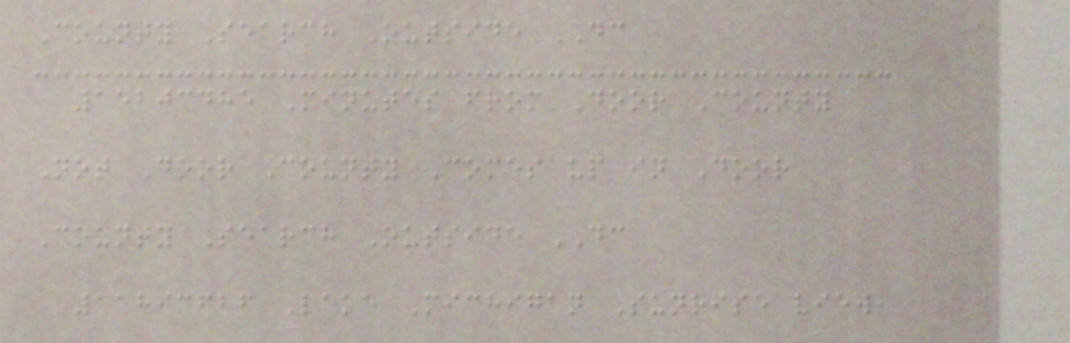County Search Outside DC
15203485 Minutes from Door County
Not Door County Comes up in Door
County Search Outside DC
11893626 Lake Michigan Sunrise view,
